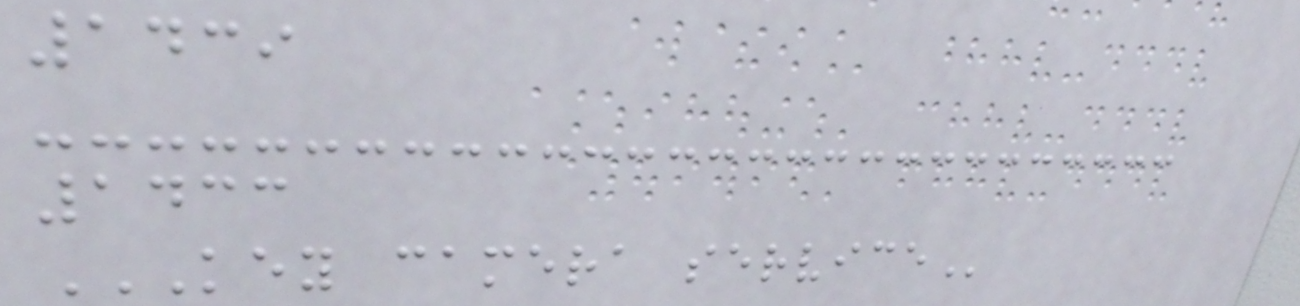1439
1433
KEY CAMERA SERVICE
